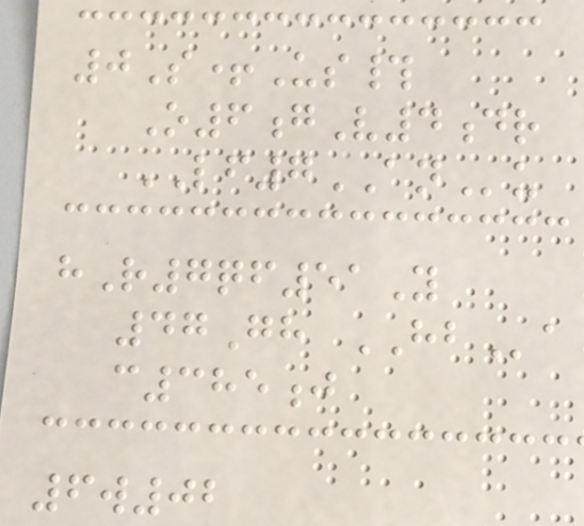0S+Us#
O6gV4dr
LF7ANu
hR7qf51Y
47Gh HBa
c385j
6w02
